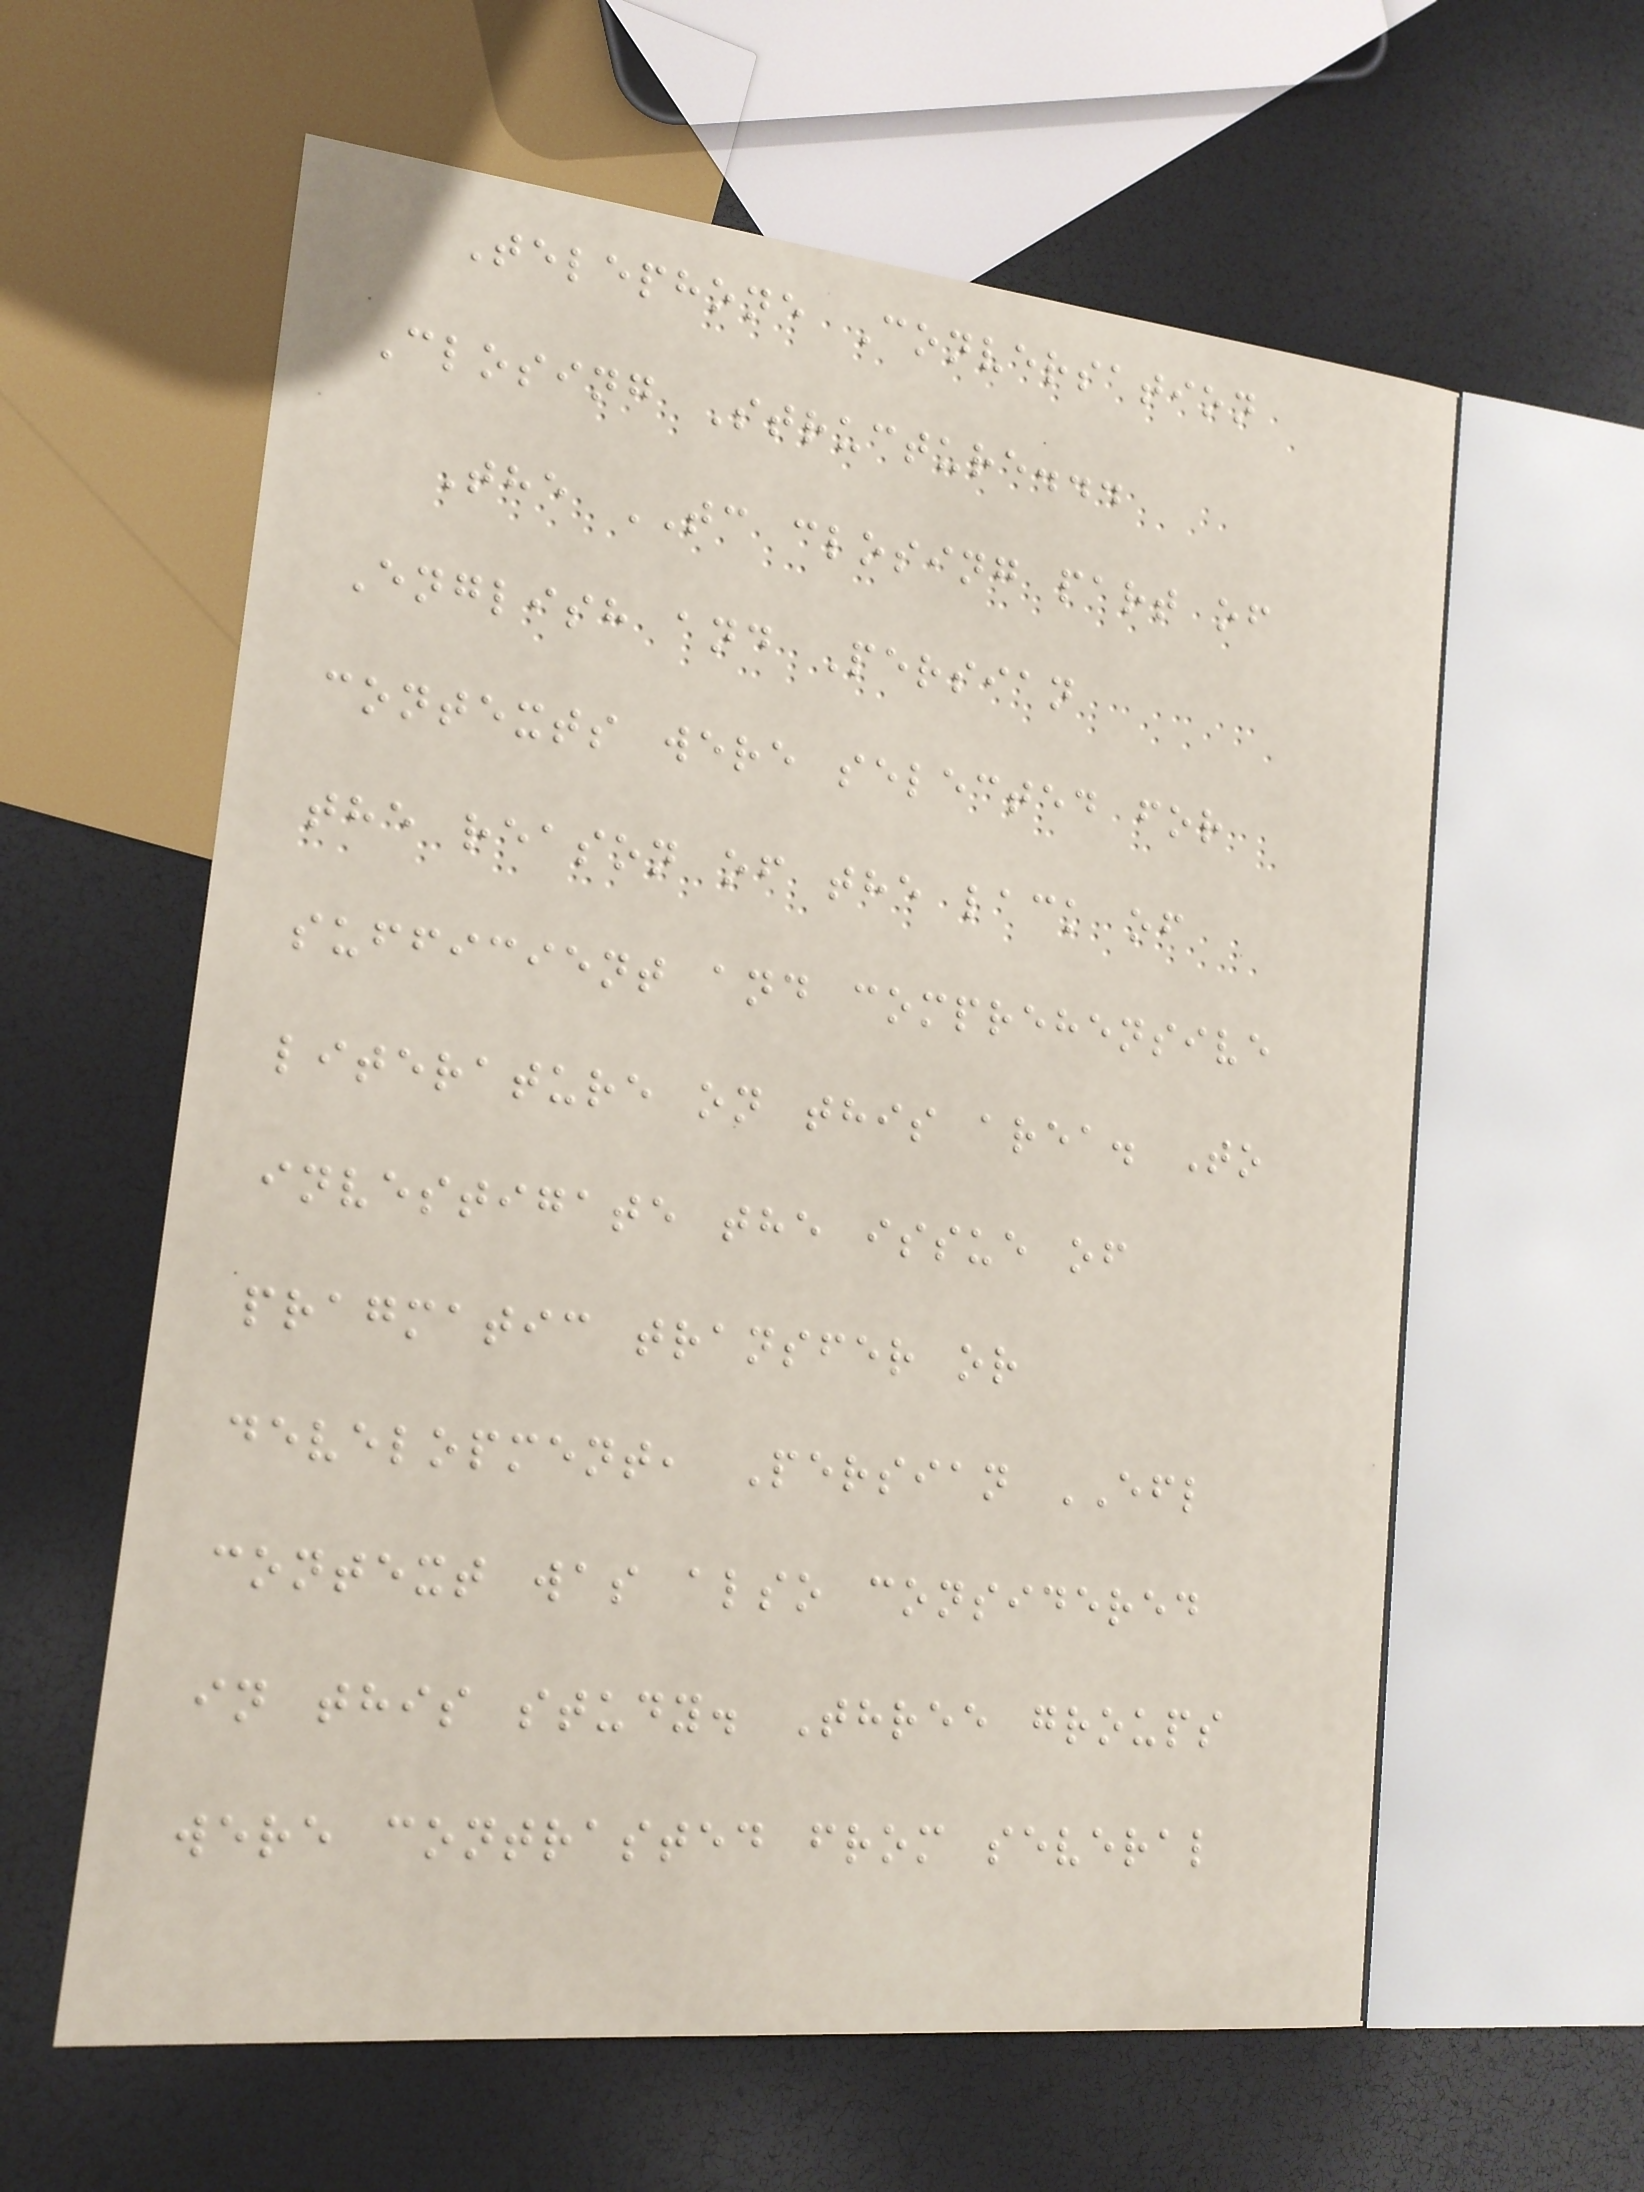Telephone Conversation
Closing Structure...
The TC closing part of
English and Persian
contexts were selected for
the reason of the lack of
sufficient and comprehensive
literature on this area. To
investigate the issue of
pragmatic transfer or
development, Persian EFL
context was also considered
in this study. Three groups
were contrasted from several
